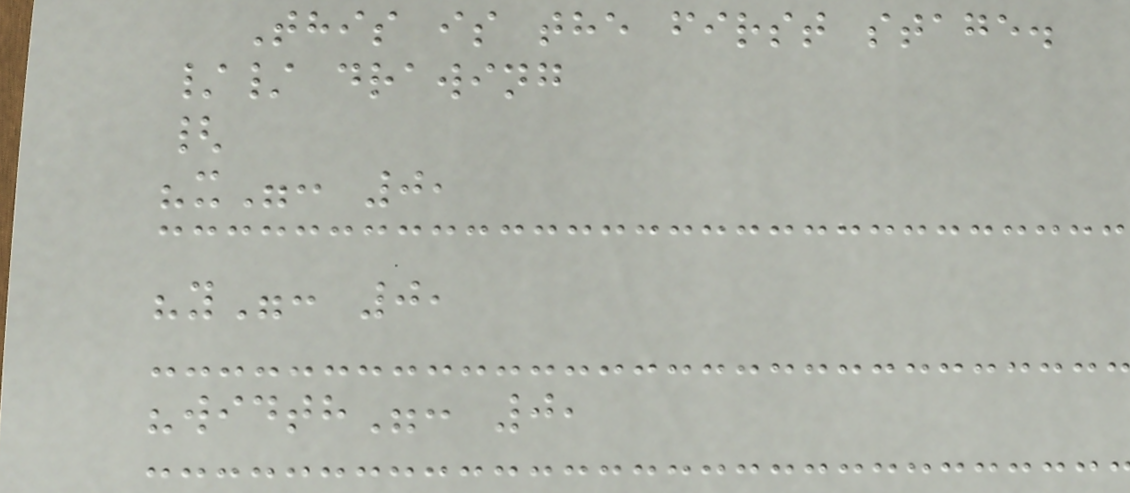This is the first stage.
// drawing
{
"x": 0,
"y": 0,
"width": 0,
